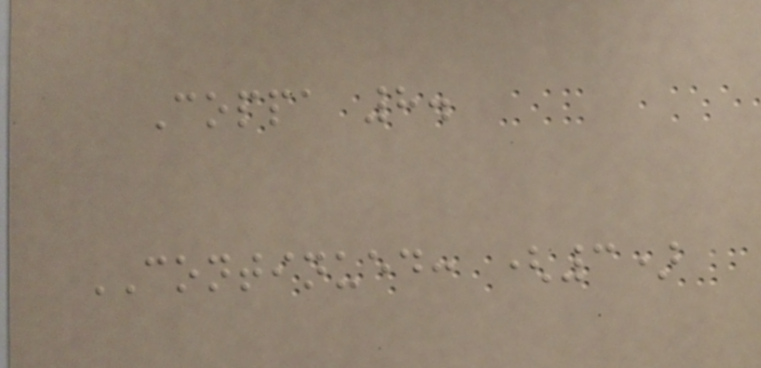Coppa 8.
CONTINUED: (3)
